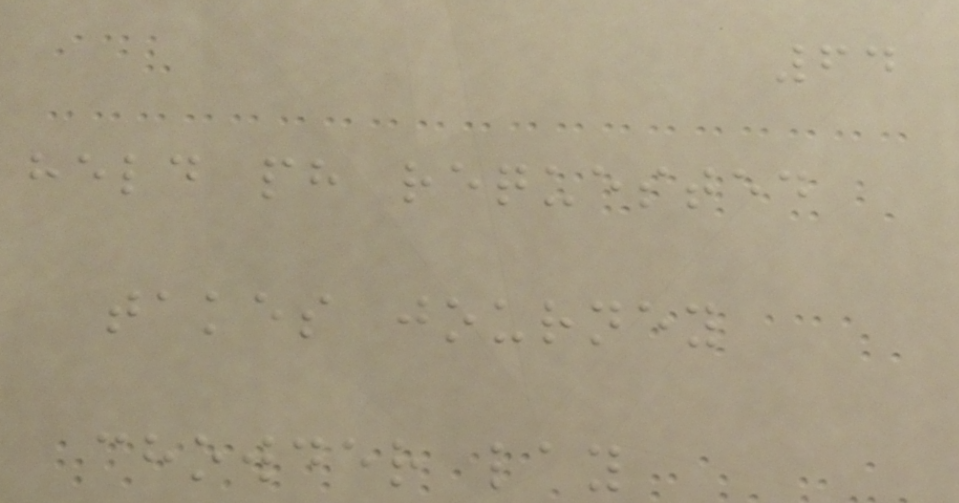64
held ph requested
takes journey
chowder lay
